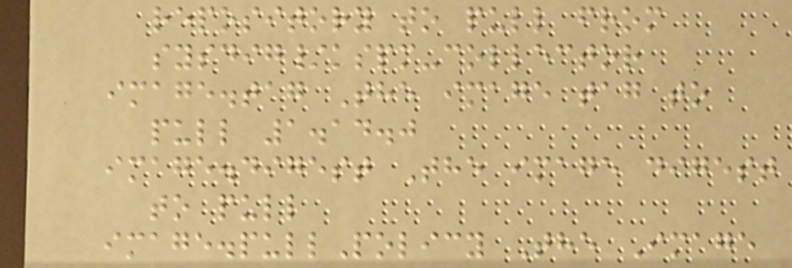repository to pull from
sysdig/kspm-collector
image.tag The image tag to
pull 1.14.0
image.digest The image digest
to pull
image.pullPolicy The Image
